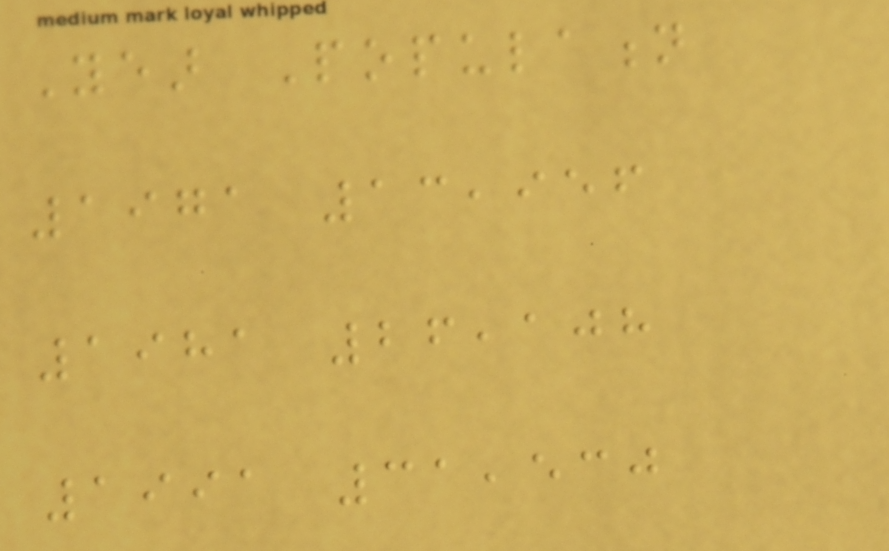Year Population
1971 13,956
1981 26,108
1991 31,530
